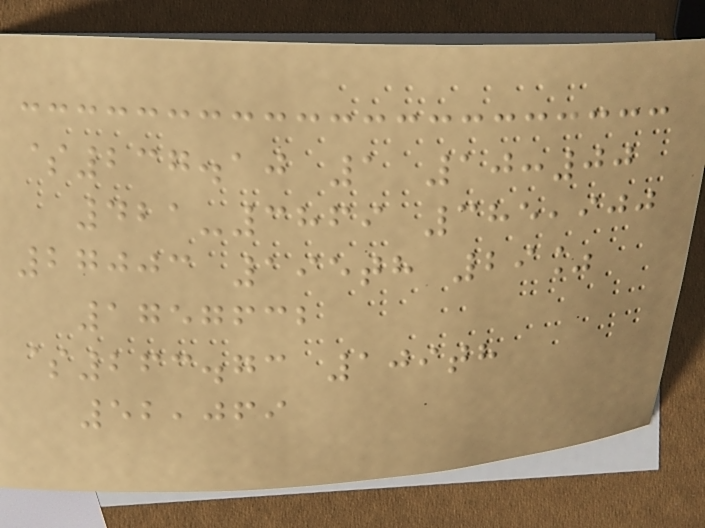$237.10 1 10:00
421-3869 385,900
27003 195th 29%
1757632
$263.73 109th
52,069
